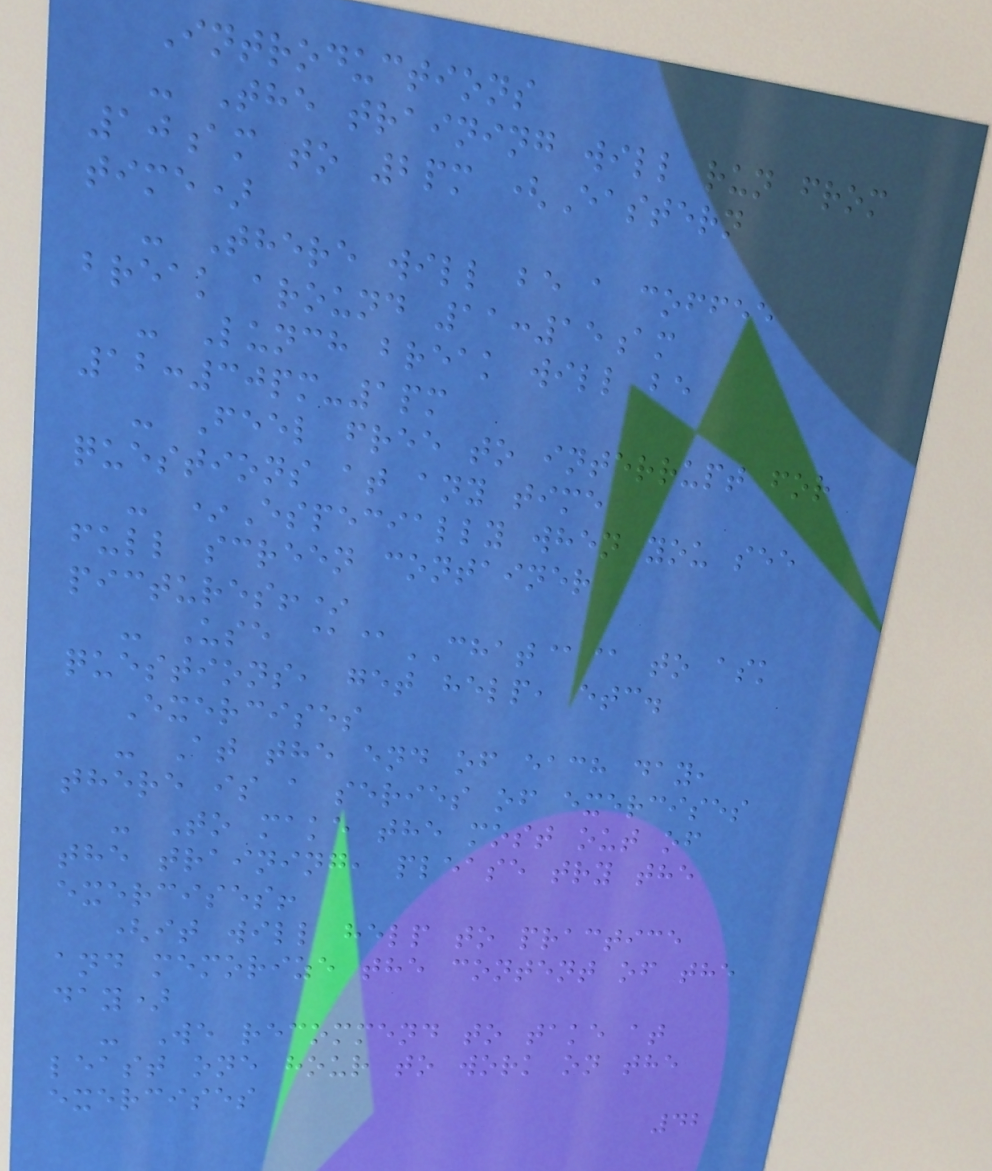Introductions
- The training will run from
10am to 2pm (Eastern
time)
- There will be a coffee
break around 11:15am
- Lunch break will be
12:30pm-1pm
- Feel free to interrupt for
questions at any time
- *Especially when you see
full screen container
pictures!*
- Use @@CHAT@@ to ask
questions, get help, etc.
Exercises
- At the end of each day,
there is a series of exercises
- To make the most out of
the training, please try the
exercises!
(it will help to practice
and memorize the content of the
day)
- We recommend to take at
least one hour to work on the
exercises
42
